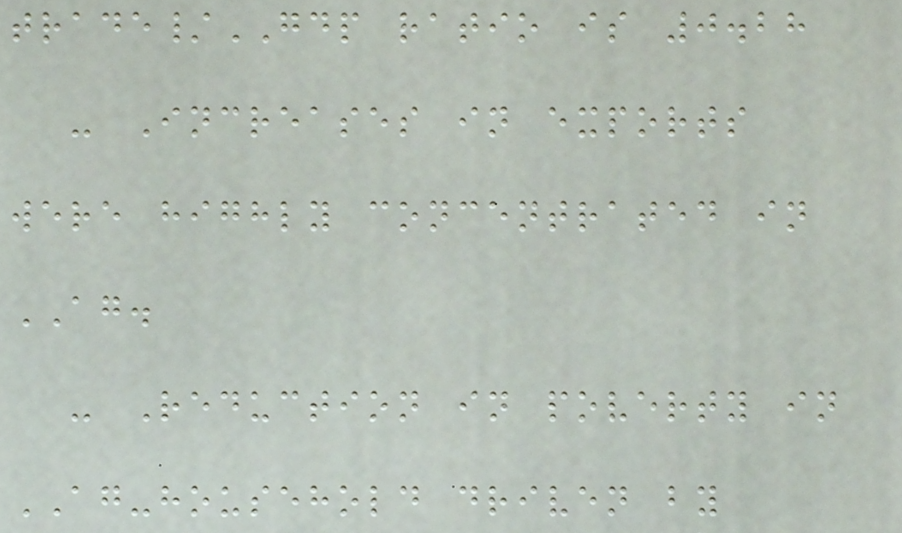trade/GDP ratio is 0.28
- Increases in exports
were highly concentrated in
AG.
- Reduction in poverty in
AG-household driven by
